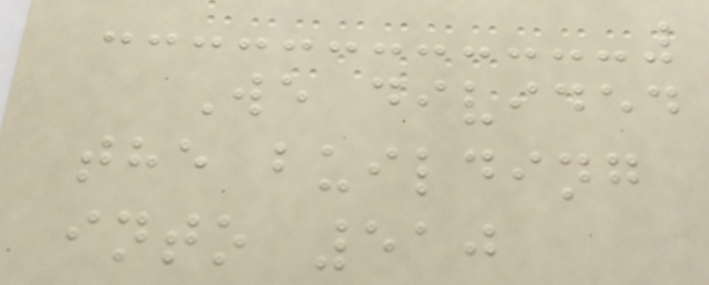We divided
the building
into 510
